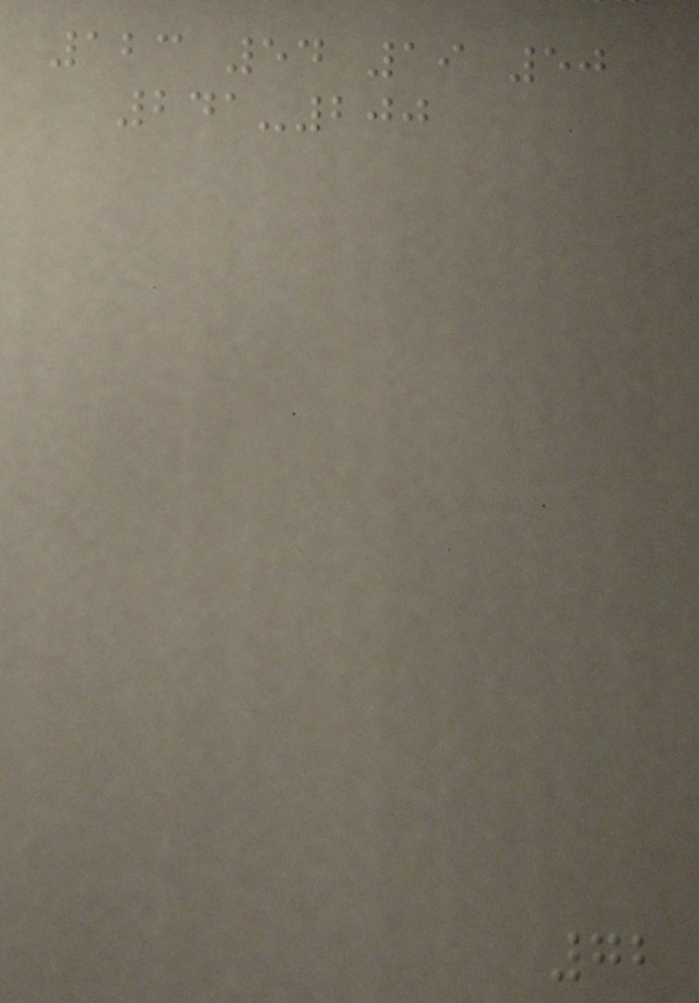123 54 19 50
241-200
72
